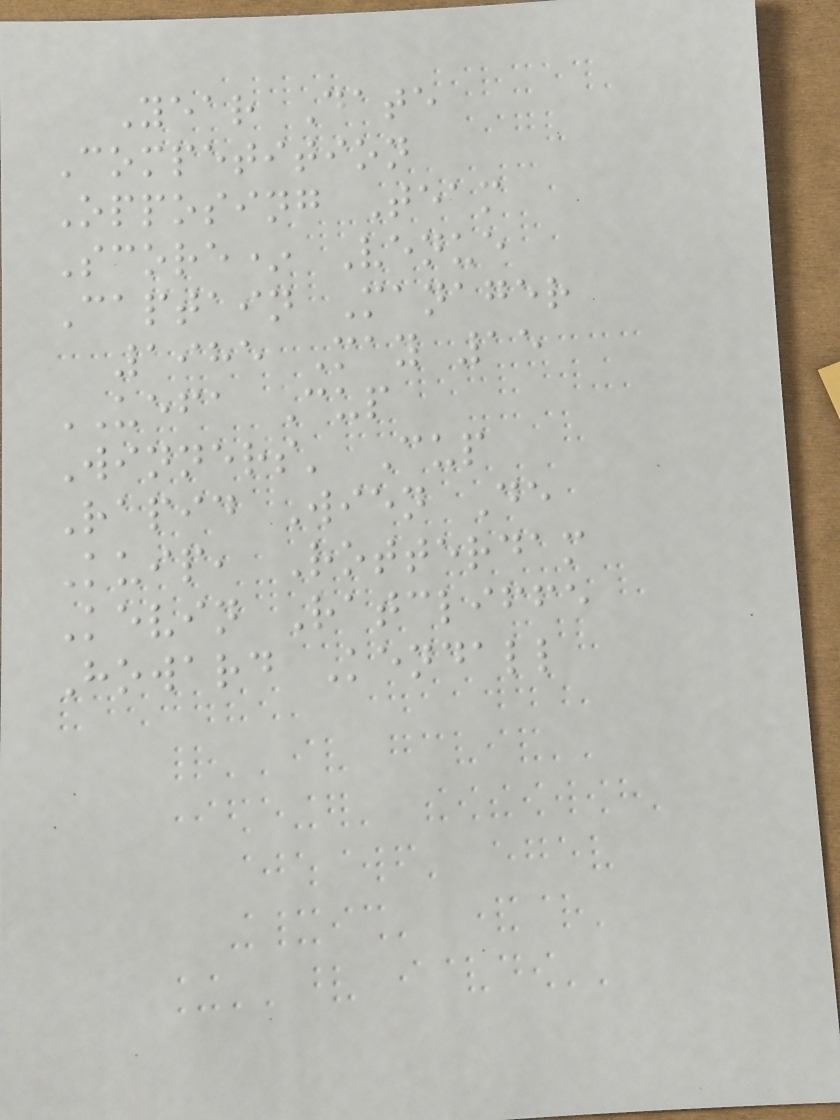Year Date
Competition
Opposing Team
Score* Venue
Captain Manager
1985 May 15
UEFA Cup
Winners' Cup
Rapid Wien De
Kuip, Rotterdam
Kevin Ratcliffe
Howard Kendall
